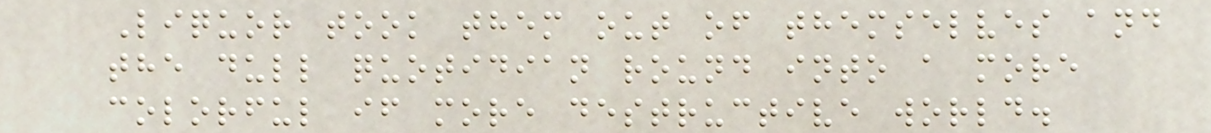Liquor took them out of themselves and
the dull quotidian round into a more
colorful if more destructive world.
